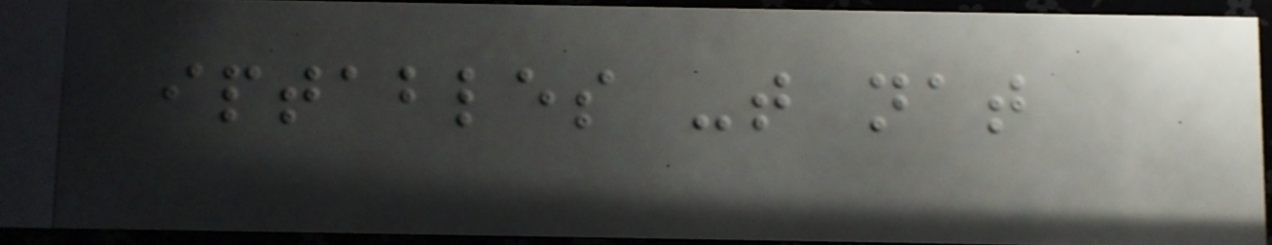iptables -t nat
